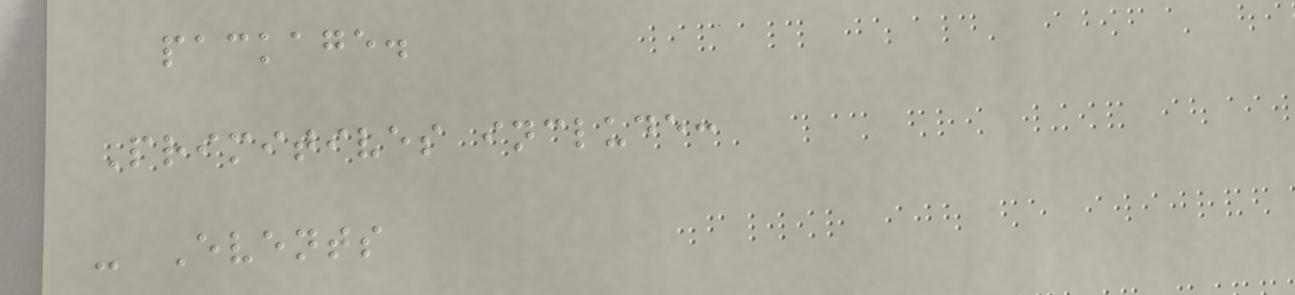package.
Primitives include:
- Events
